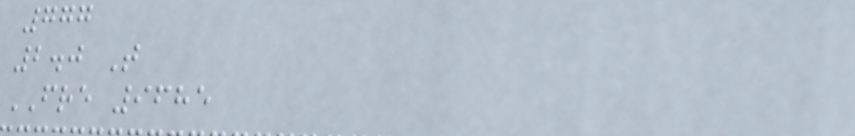777
2.0 T
FRE 9685
